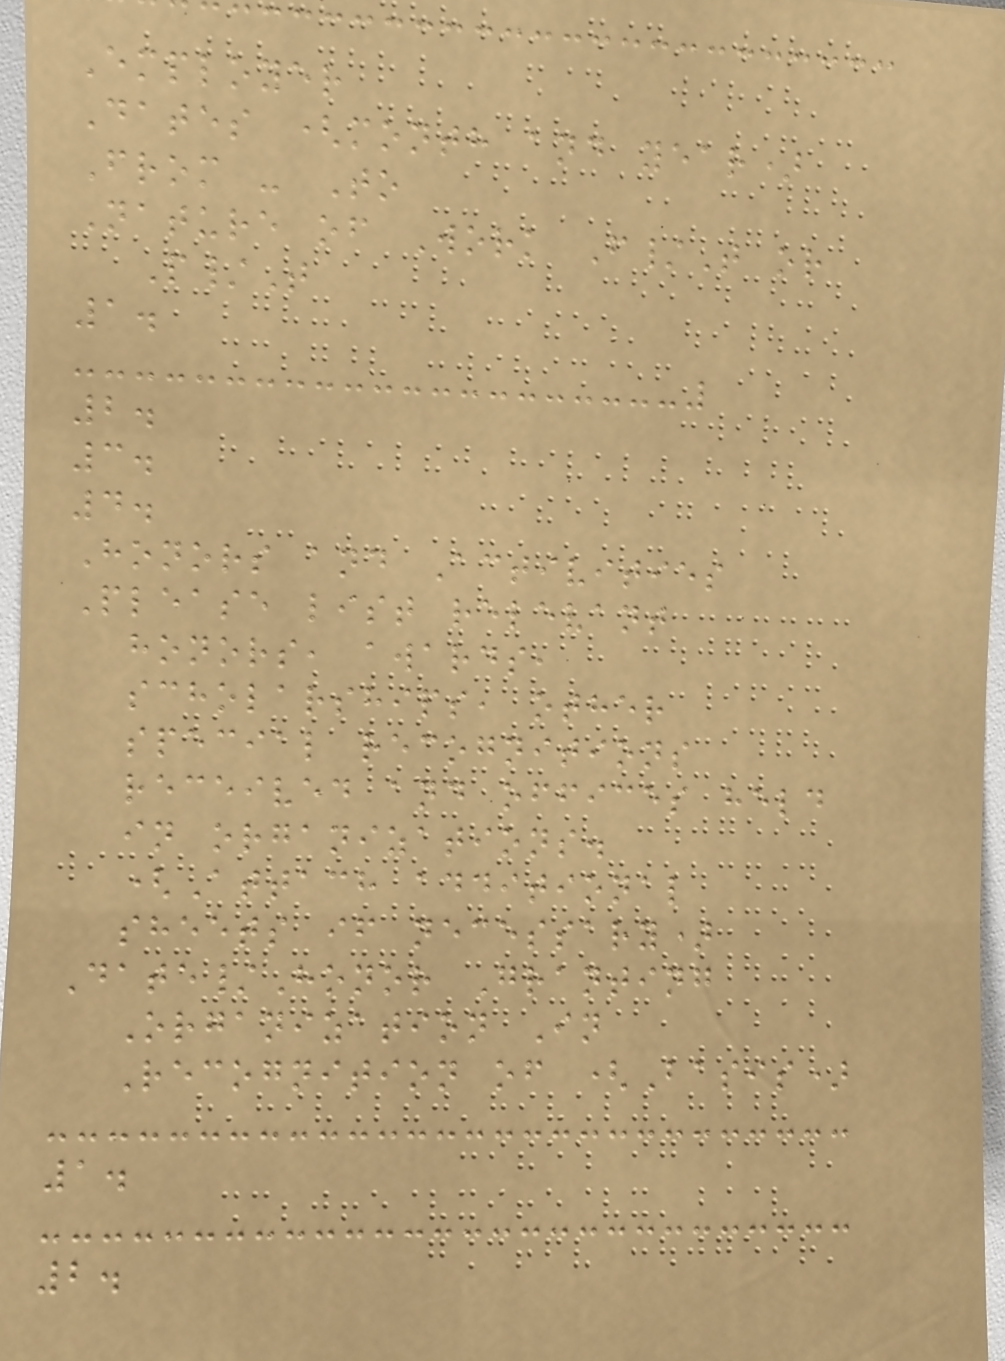Employer
Dates (month and year)
From - To
Nature of Work F/T or
P/T
1.
2.
3.
4.
Honors and Activities
Please list relevant
honors, awards,
scholarships, other
special recognitions
received and offices held
in organizations.
(Attach additional
sheets if necessary)
Date/Honor Granting
Organization In
Recognition of (Basis)
1.
2.
